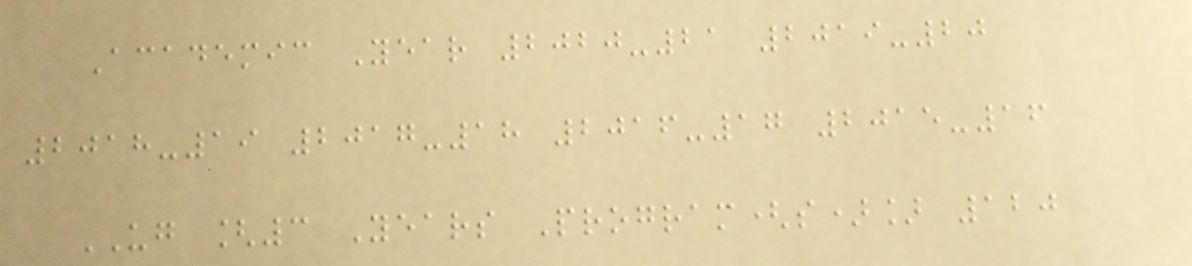Academic Year 2020-21 2019-20
2018-19 2017-18 2016-17 2015-16
UG [3 Years Program(s)] 120
